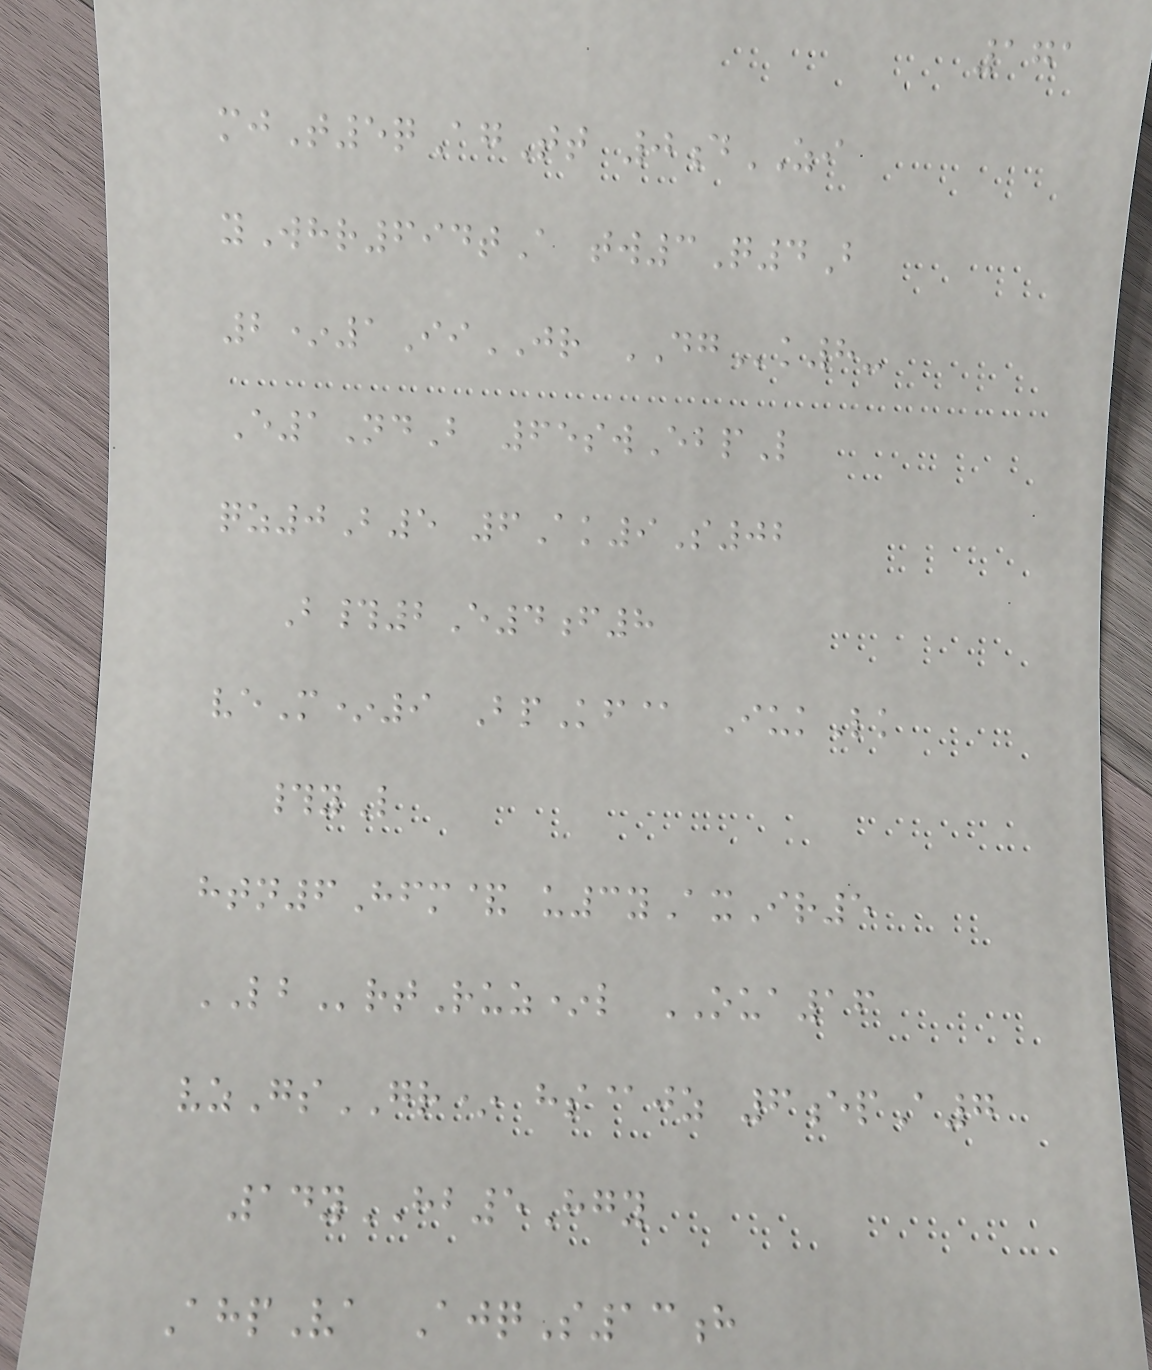171
mjT5qAgTt 0dZI
yWhr694tA tw3Q4B
2*1IiJR DGk8-
E1NdB 65swEbpL
qz0B5 6Ak9S02
B#2E4f8
veM*9 BpKf@ IukLk
#yL
htn6Hfm& u3yAxIr5
LBrtRuz*l OUA16
vzGsGR* hs@jz 6epA7
14yHB5Hgy
AhpVa AjqS13h
